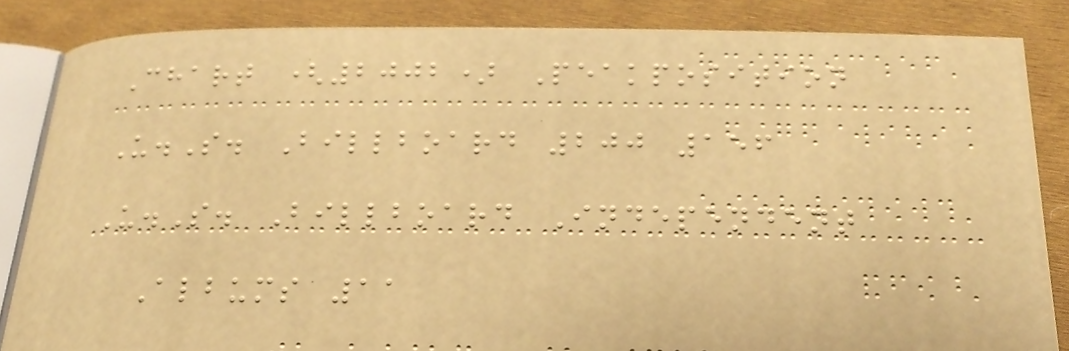Chart (2002) Peakposition
U.S. Billboard 200 156
U.S. Billboard Independent
Albums 11
